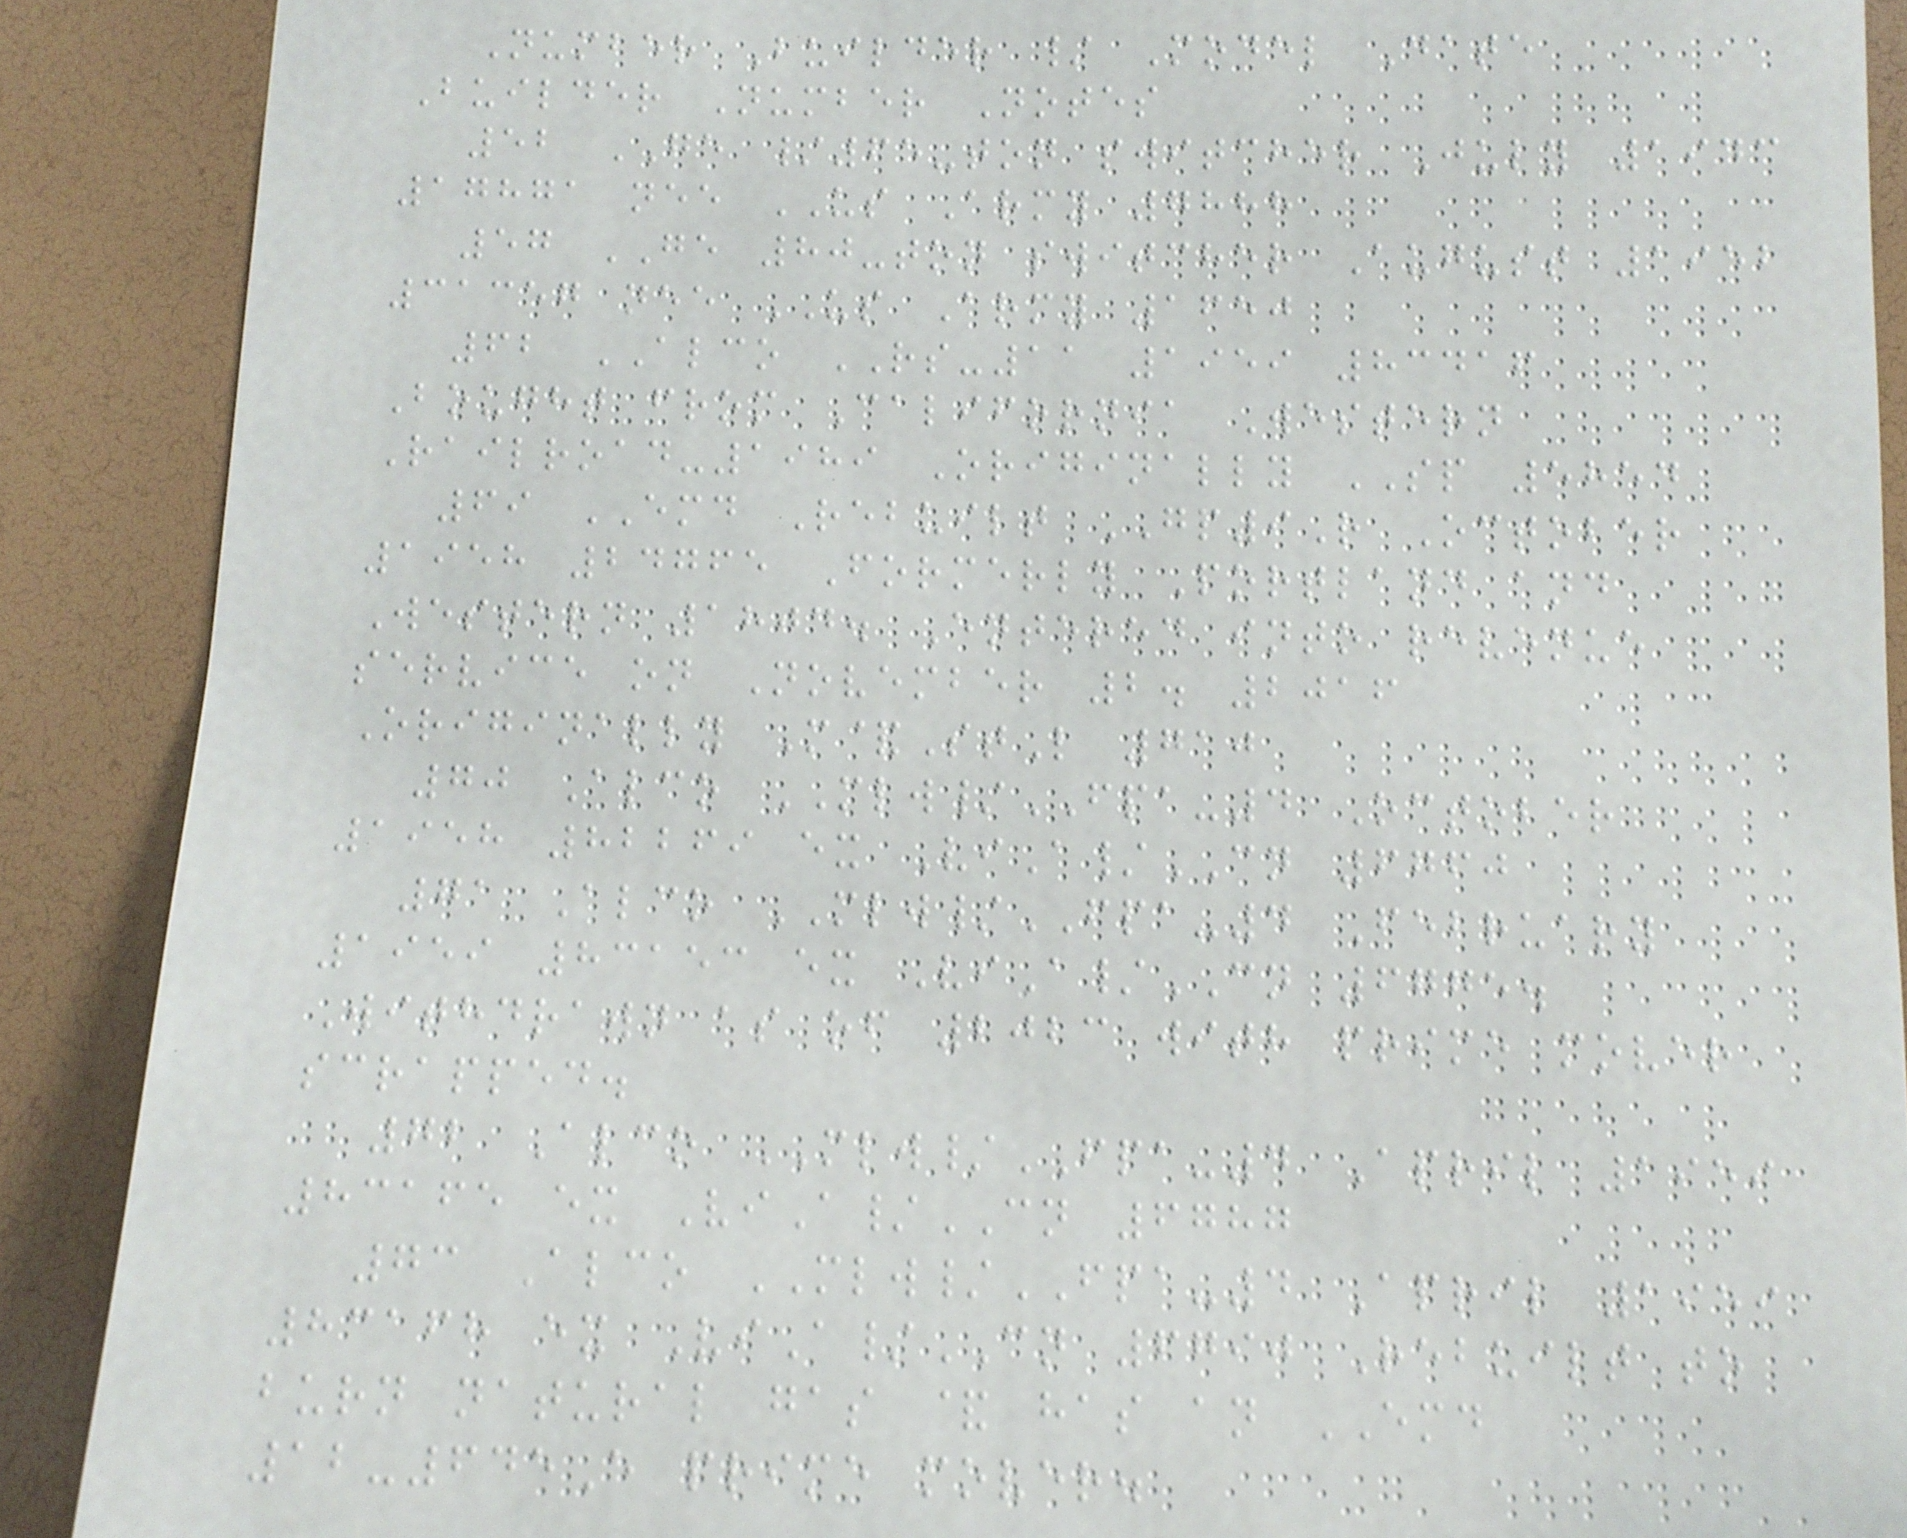Number Builder / Model Date
Builder Number Notes
52 GE /65-ton switcher July 1943
17871 nee US Army 7888
57 GE 80-ton switcher August 1952
31357 nee US Army 1650
62 ALCO RS-11 1959 83416
Bought from California Western
Railroad-1989 Originally SP 5854
69 EMD Rebuilt GP9R October
1958 24765 Formerly Portland and
Western 1804. Entered into revenue
service on November 2. 2016
Originally M&StL 710
70 Alco MLW/FPA-4 October
1958 82269 ex ViA/CN 6760
71 Alco MLW/FPA-4 February
1959 83153 ex ViA/CN 6775.
Withdrawn as of 2023 with prime mover
scrapped.
72 Alco MLW/FPA-4 April 1959
83165 ex ViA/CN 6787
73 Alco MLW/FPA-4 April 1959
83168 ex ViA/CN 6790 Rebuilt to
burn natural gas & has an EMD
12-645E prime mover.
